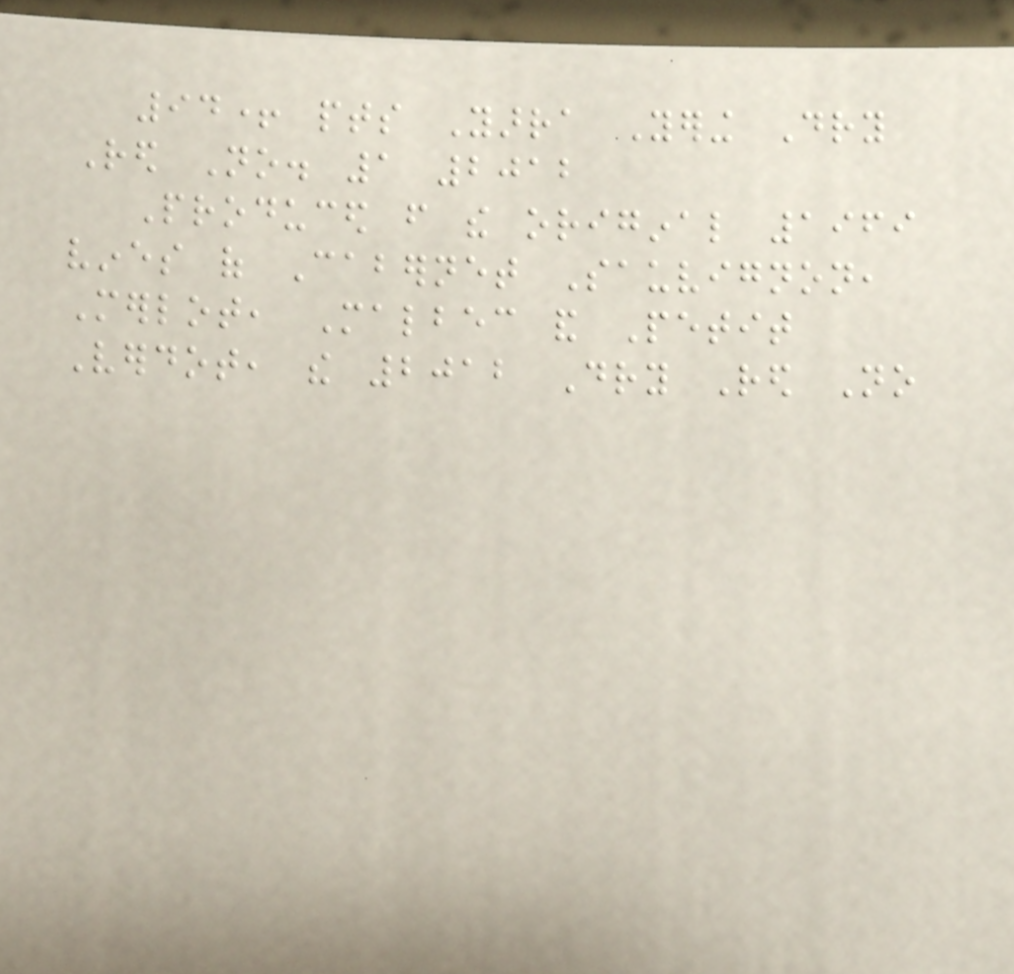94+ pts Yarra Yering Dry
Red No. 1 2012
Produced from the original 1969
vines of Cabernet Sauvignon,
Merlot, Malbec and Petit
Verdot, the 2012 Dry Red No
